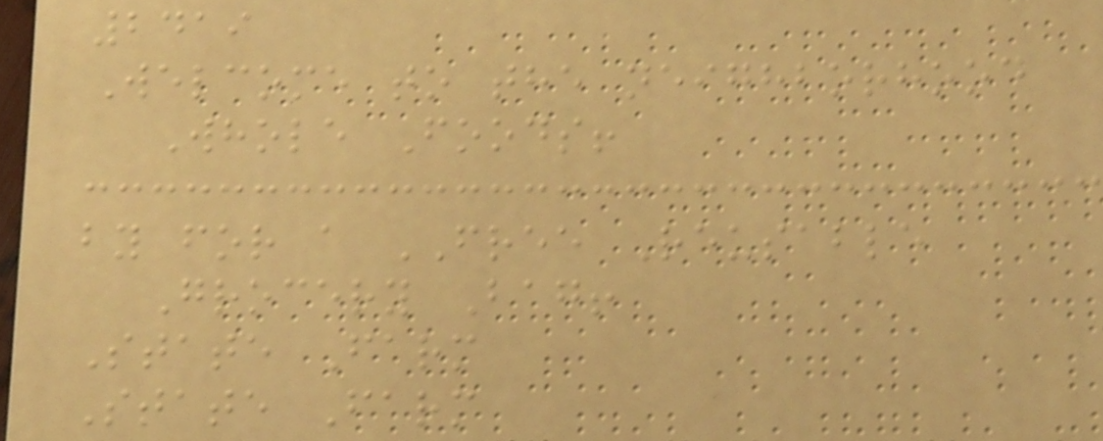2419
Welcome to the neighborhood
Whole Foods!
by for a FREE Reusable
Grocery Bag!
State Farm
State Farm
